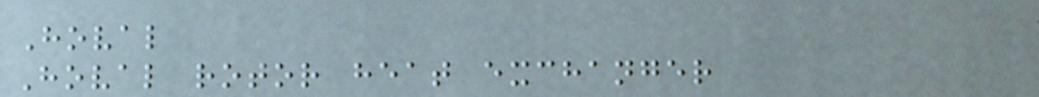Hoval
Hoval rotor heat exchanger
